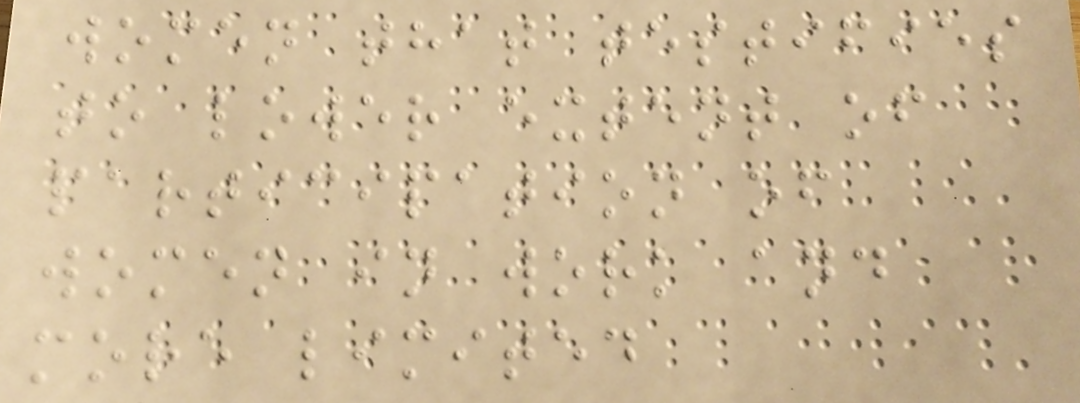women that testifies
to lower extent of
participation of
women in work and
more limited
